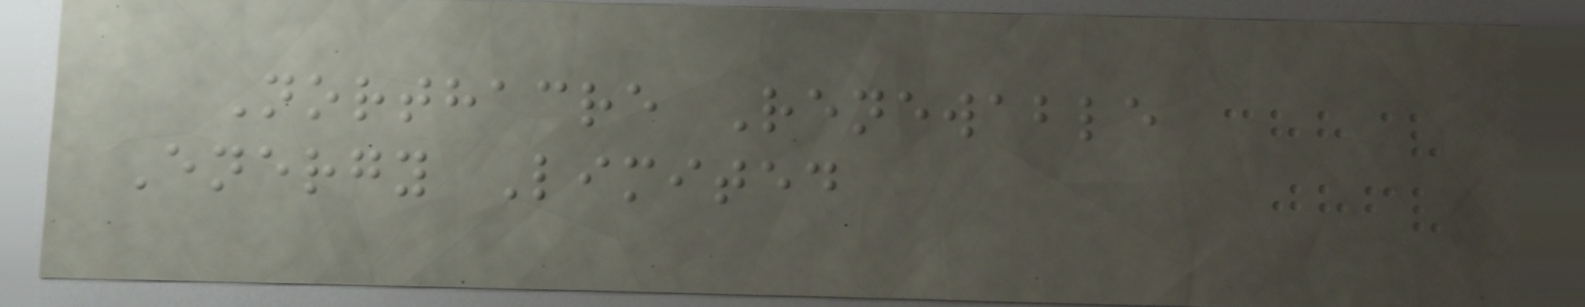Northacre Renewable
Energy Limited
